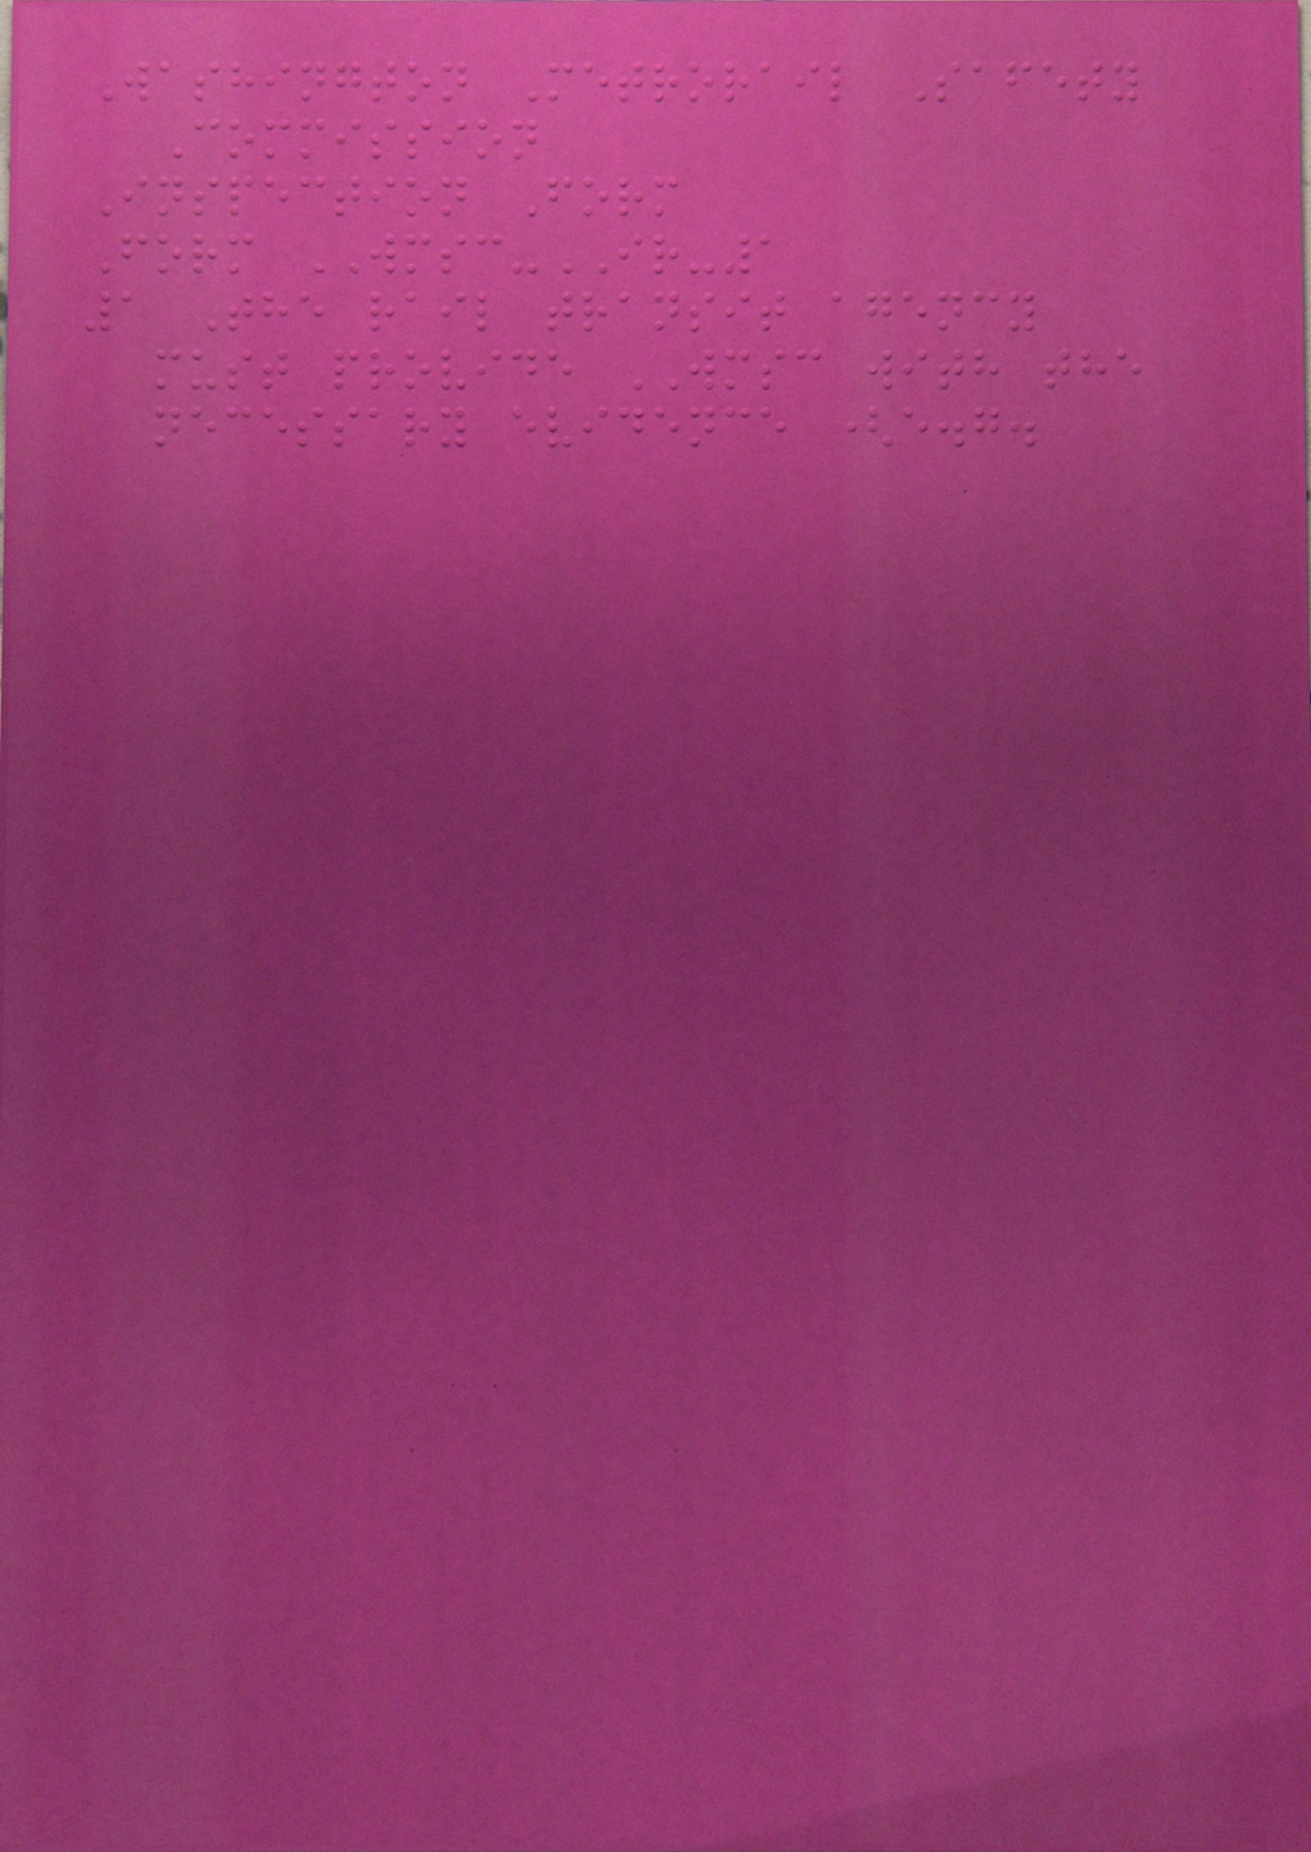Washington Metrorail Safety
Commission
Inspection Form
Form WMSC-IR-1
1 The rail transit agency
must provide WMSC with the
necessary evidence (e.g.
